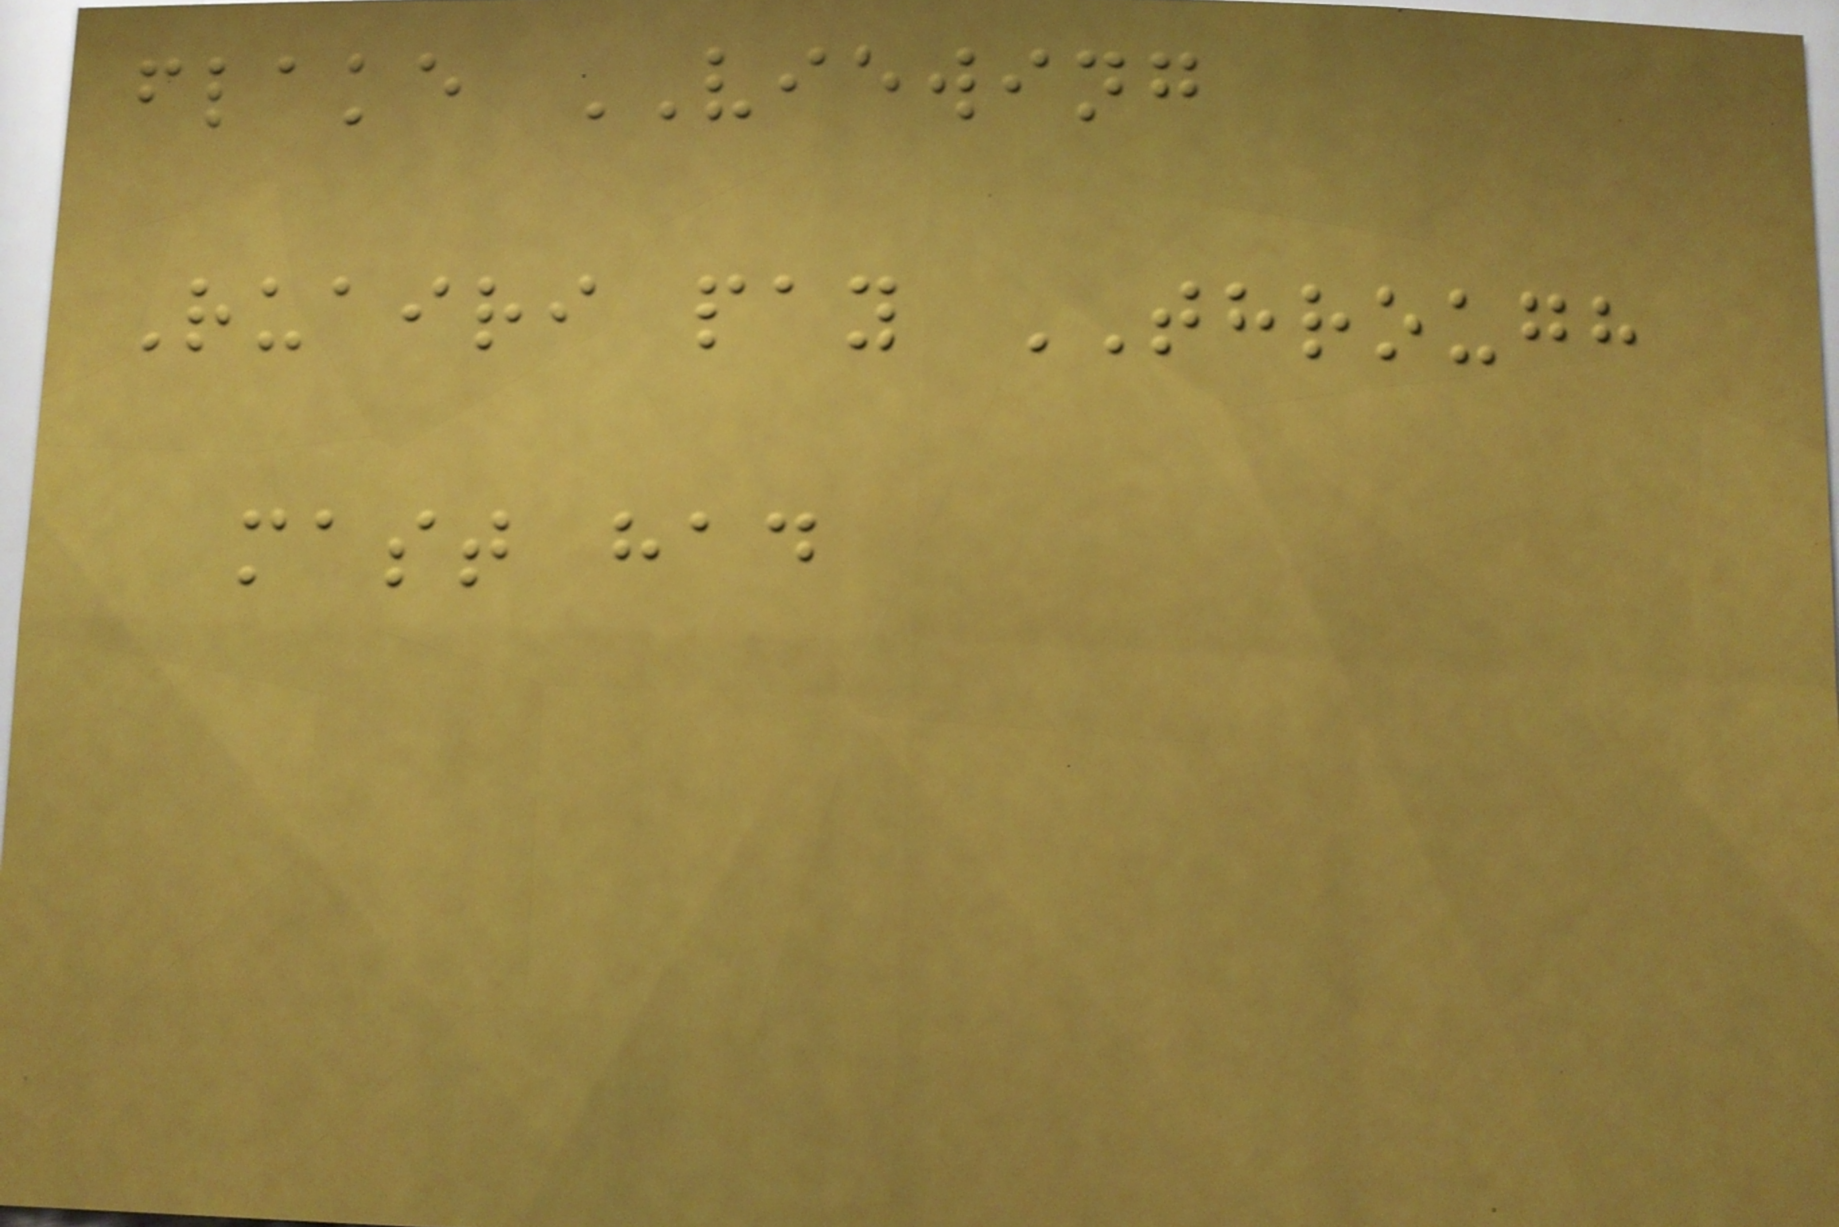flake VIEWING
Ruairi pay THROUGH
mast had
